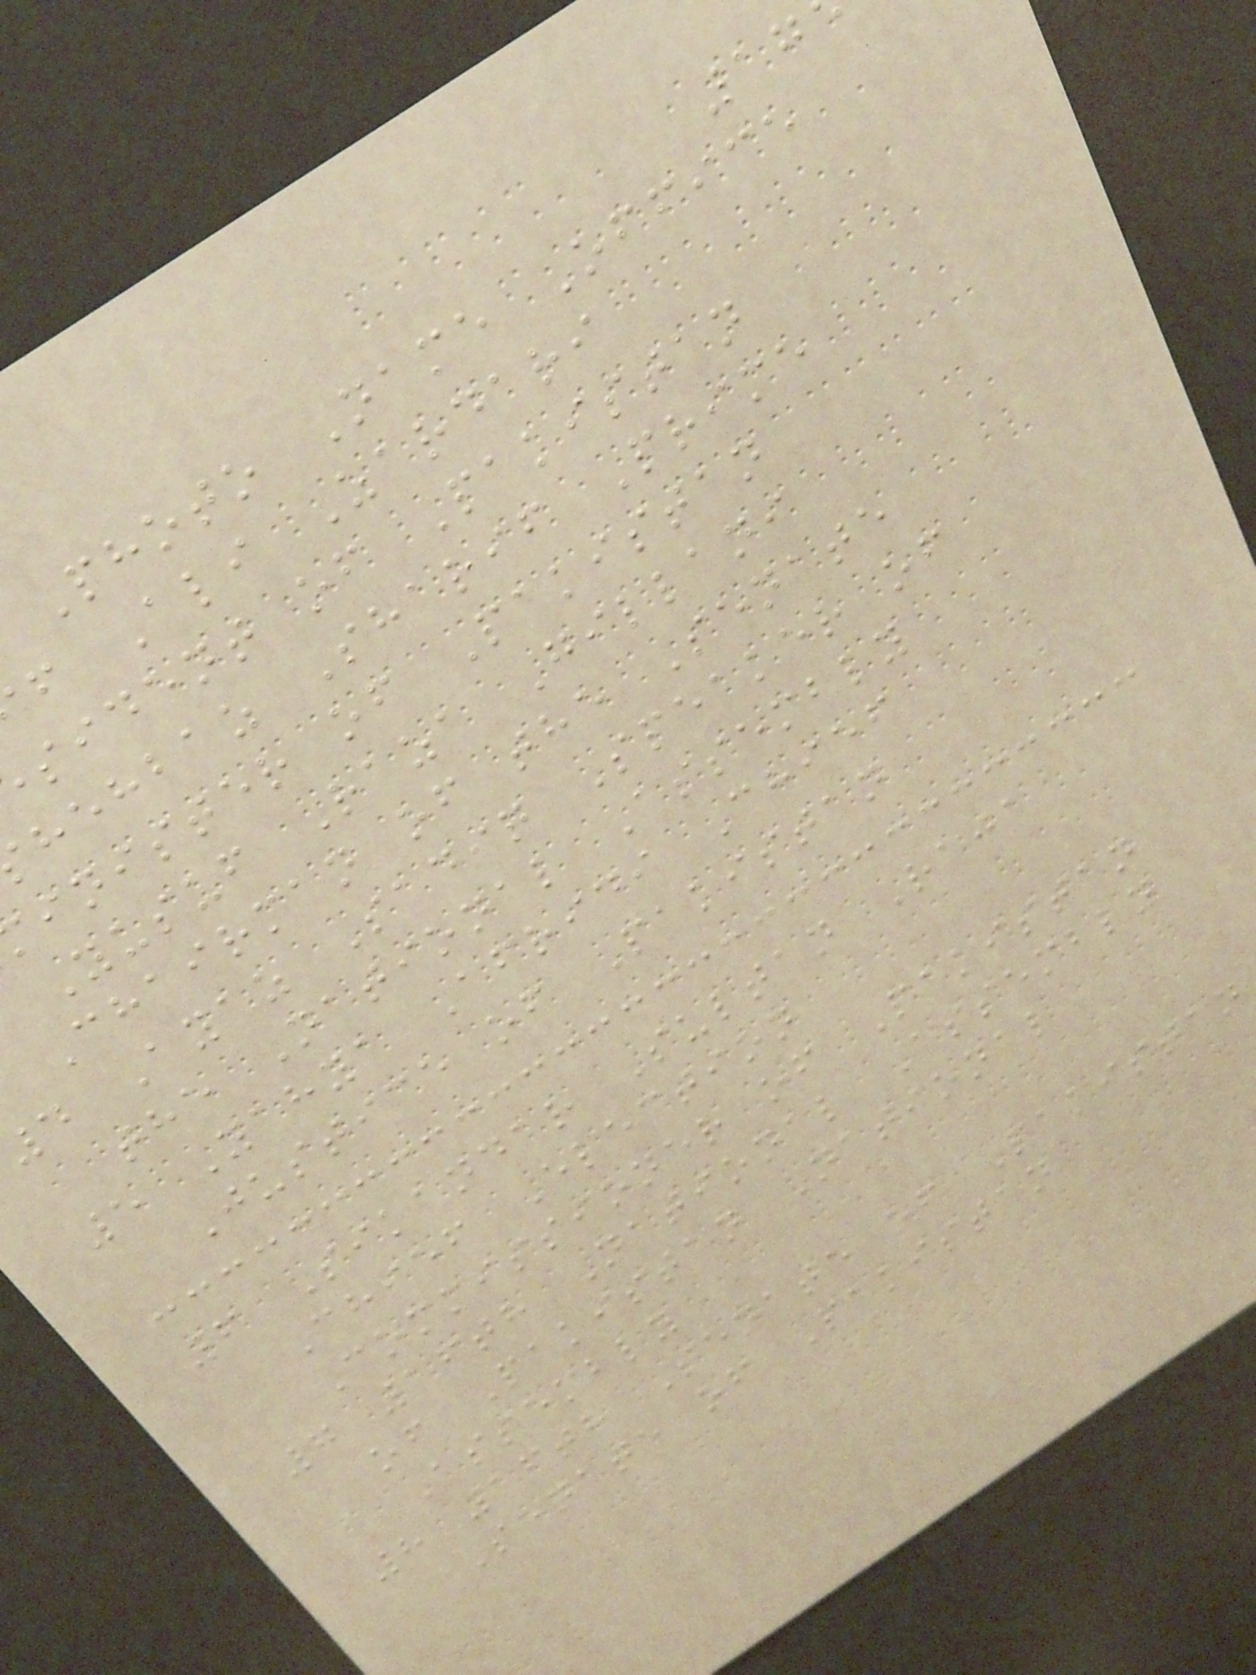Photo Name Office
f Ali Zardari
sident of Pakistan
hehbaz Sharif Prime
inister of Pakistan
Yusuf Raza Gillani
Chairman of the Senate
d Ayaz Sadiq Speaker of
the National Assembly
5 Yahya Afridi Chief
Justice of Pakistan
6 Sikandar Sultan Raja
Chief Election
Commissioner of Pakistan
7 16th National Assembly
of Pakistan National
Assembly
8 16th Senate of Pakistan
Senate of Pakistan
